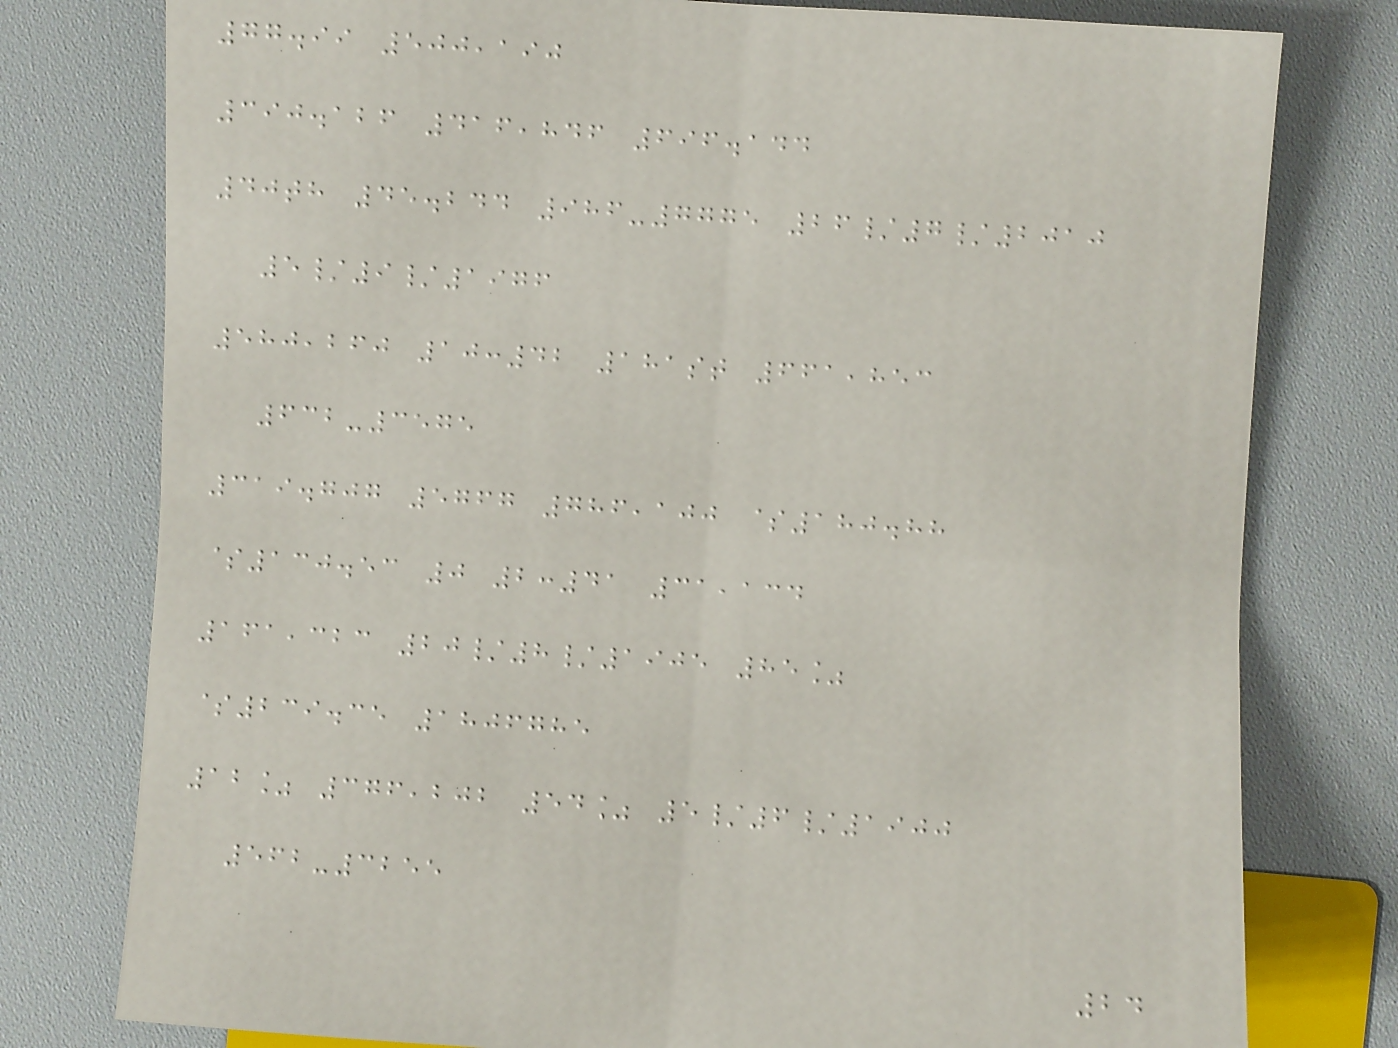77.99 500,190
390.126 416,846 696.144
40th 45.244 986-7775 26/7/2010
5/9/1976
580,260 10:42 181st 661,853
632-3575
319.707 5767 786,100 $180.88
$130.53 0 2:41 31,134
161,323 20/8/1905 85%
$239.35 1806785
12% 376,202 54% 5/6/1900
562-3255
24
